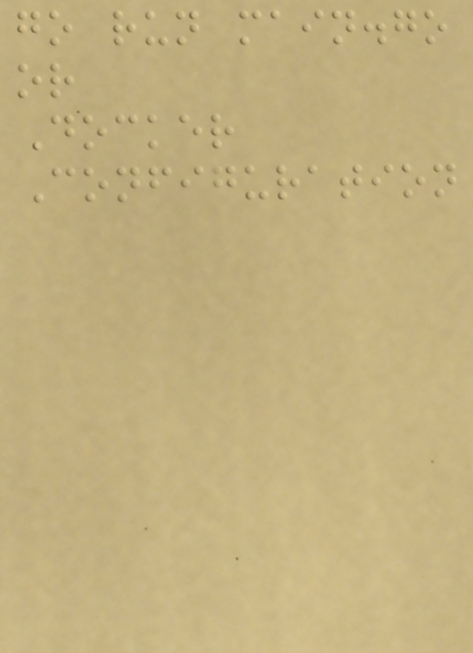go run main.go
or
Docker
Configuration
